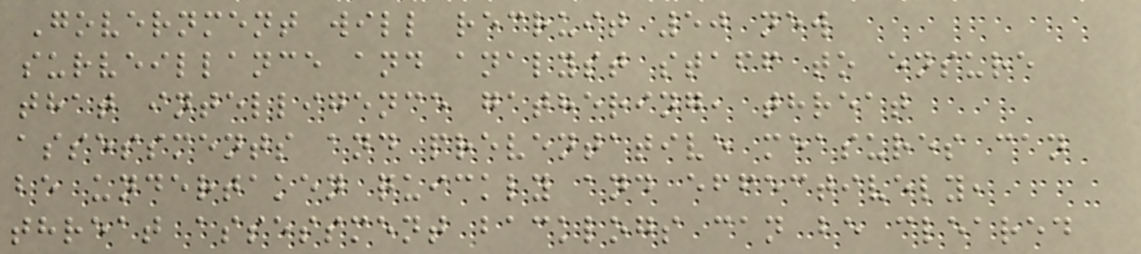Government will recruit 50 new
surveillance and analyst staff to ensure
that intelligence gathering, threat
assessments and preventative measures can
be undertaken quickly and effectively,
threat assessment backlogs can be cleared
